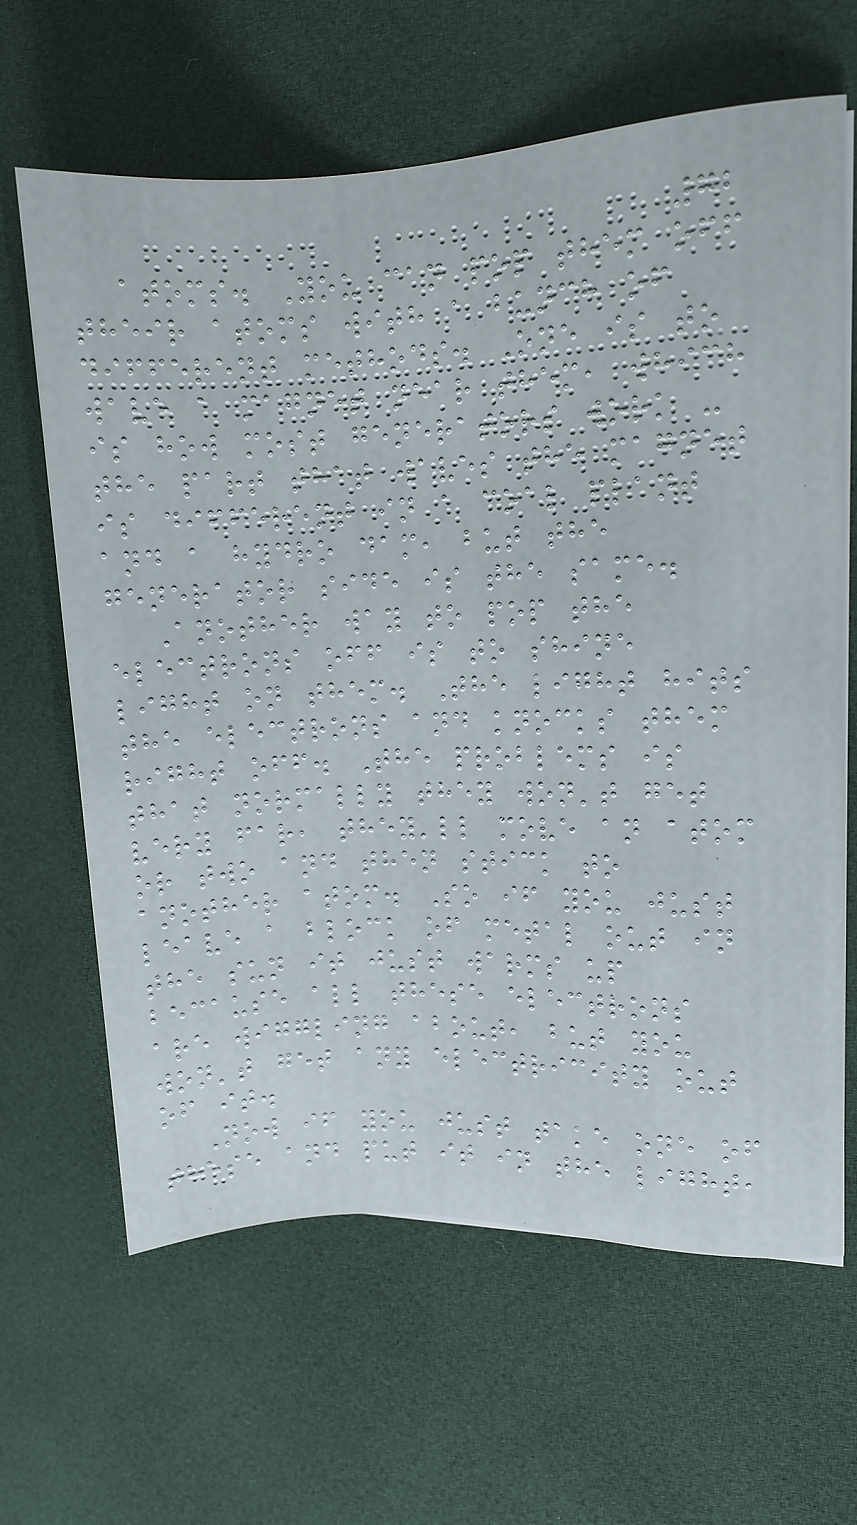72
atoms. You can pop them off
their atoms with a bunch of
different methods. One is to
wave a magnet near them, which
is how most generators work -
the part that waves the magnet
is different in a coal plant
and a hydro dam, but the
generator side is the same.
Another way to pop the
electrons off is to shine
light on them. The light hits
the electrons and knocks them
right off. The problems is
that normally they won't get
very far, they'll move an atom
or two and then stick to
another atom. So if you just
leave a block of metal out in
the sun it just warms up
because all these electrons
are wiggling about, but you
won't get any electricity out
of it.
Now if you just take one of
these and put it in the light,
